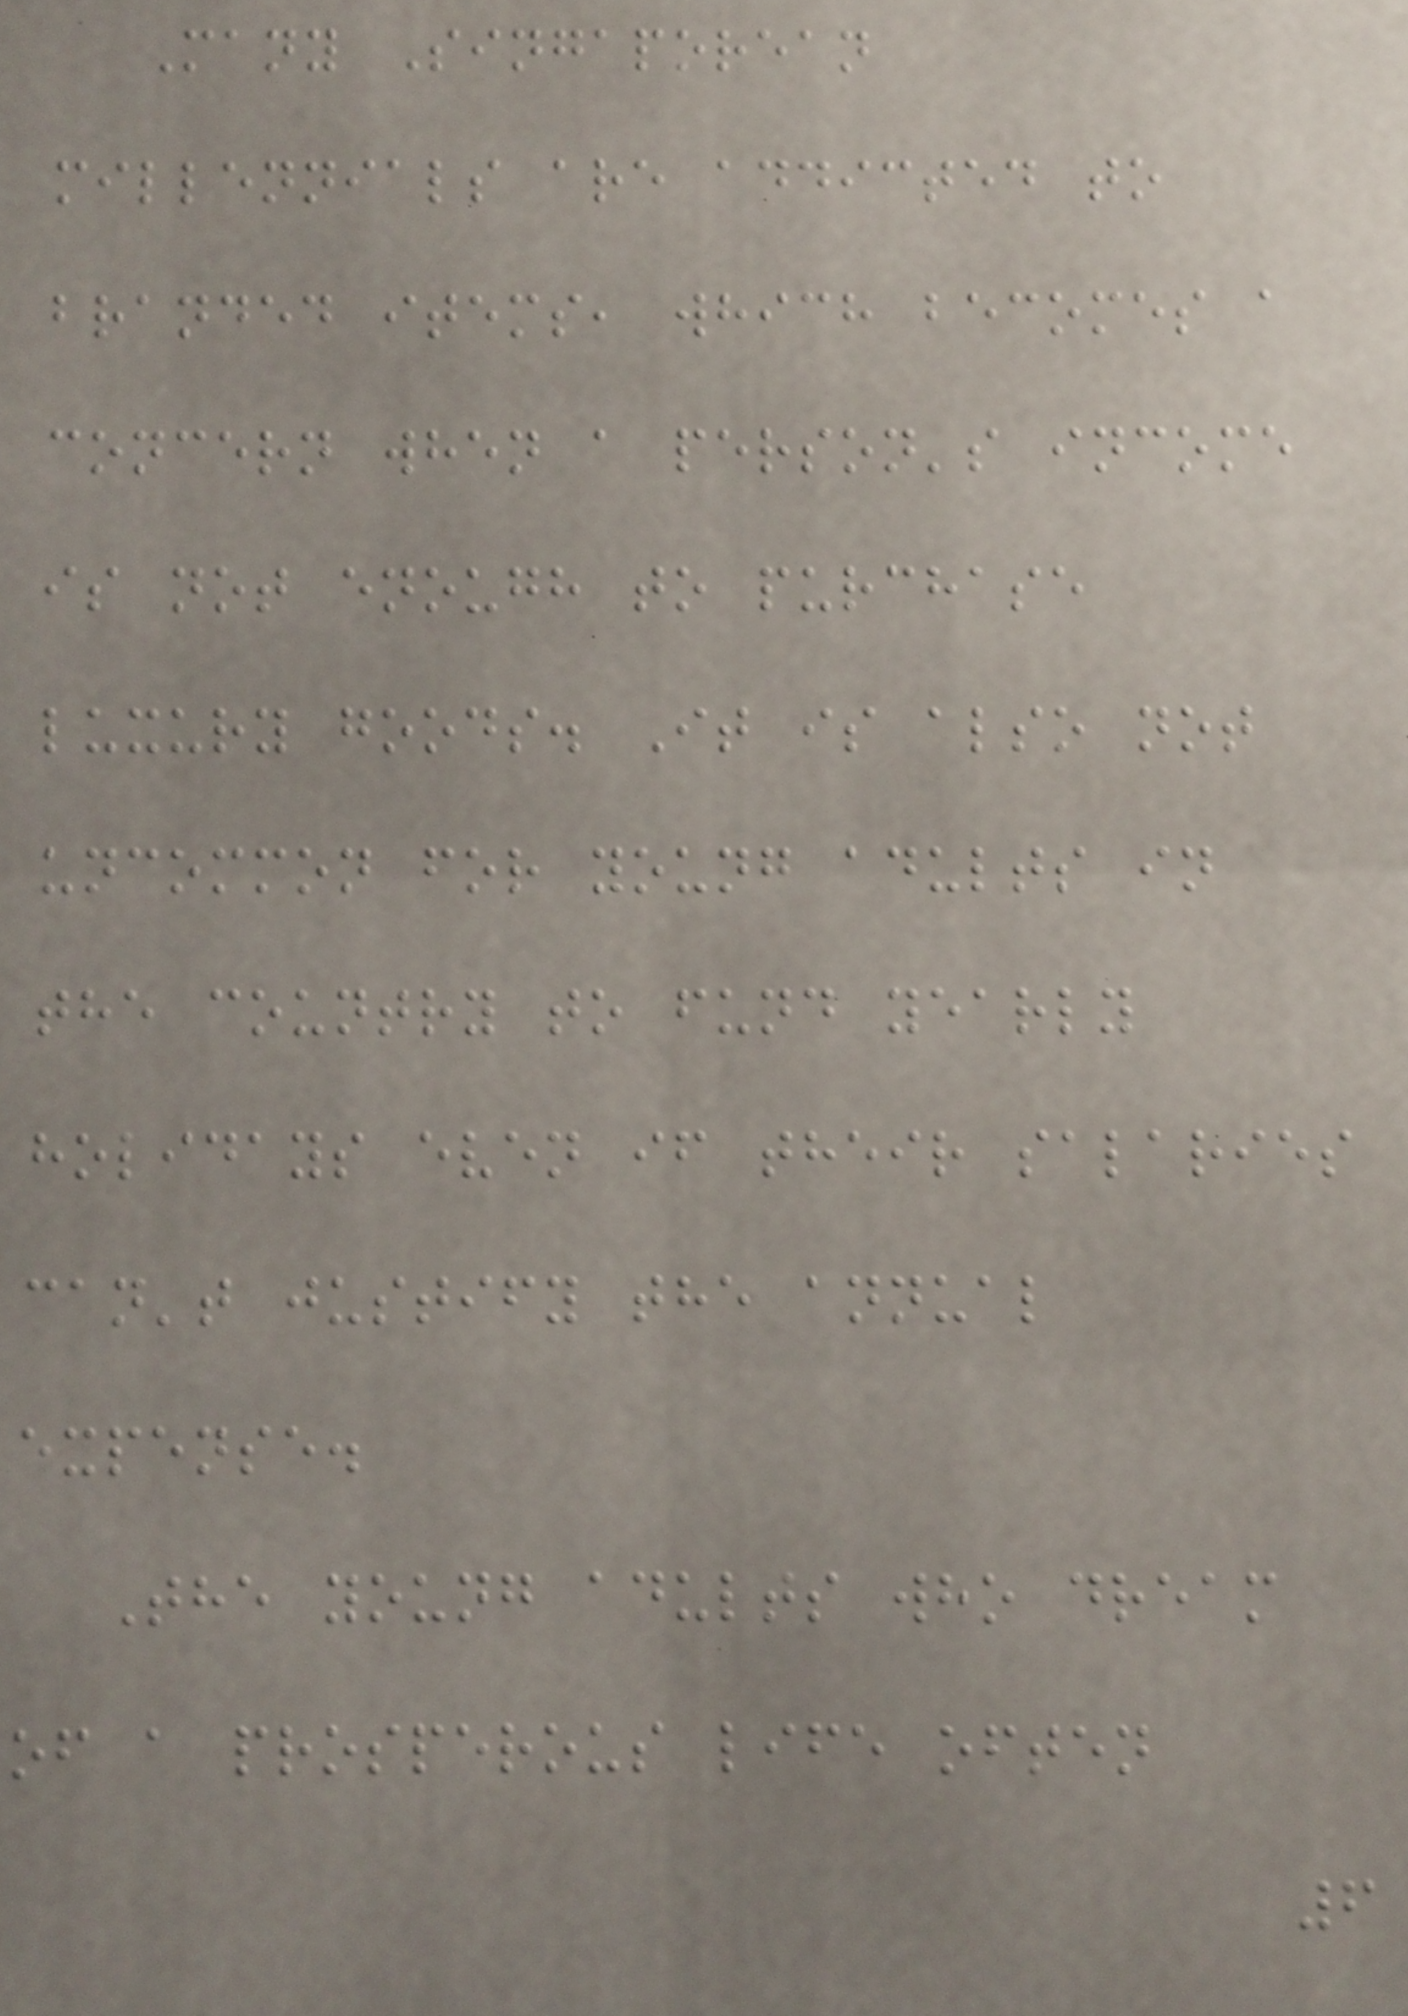Many Singaporean
millennials are addicted to
branded items, which becomes a
concern when a person's income
is not enough to purchase
luxury goods. It is also not
uncommon for young adults in
the country to fund yearly
holidays even if their salaries
can't justify the annual
expense.
The young adults who dream
of a prosperous life often
6
